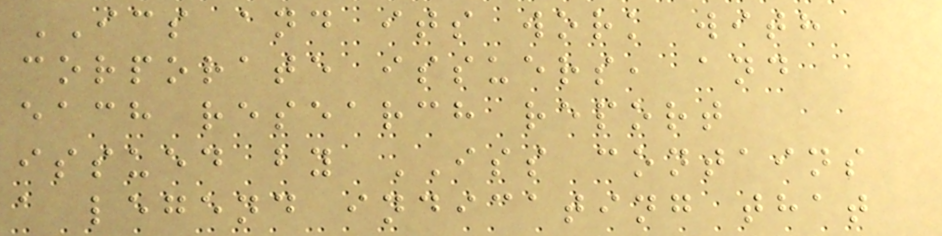ICS and its work with
corporate issuers, and
each research report
issued by ISS contains
a legend indicating that
